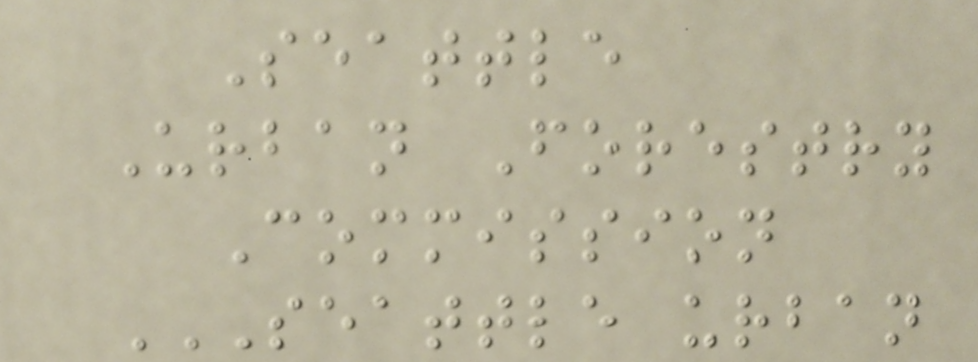Seattle
Urban Forestry
Commission
SEATTLE URBAN
